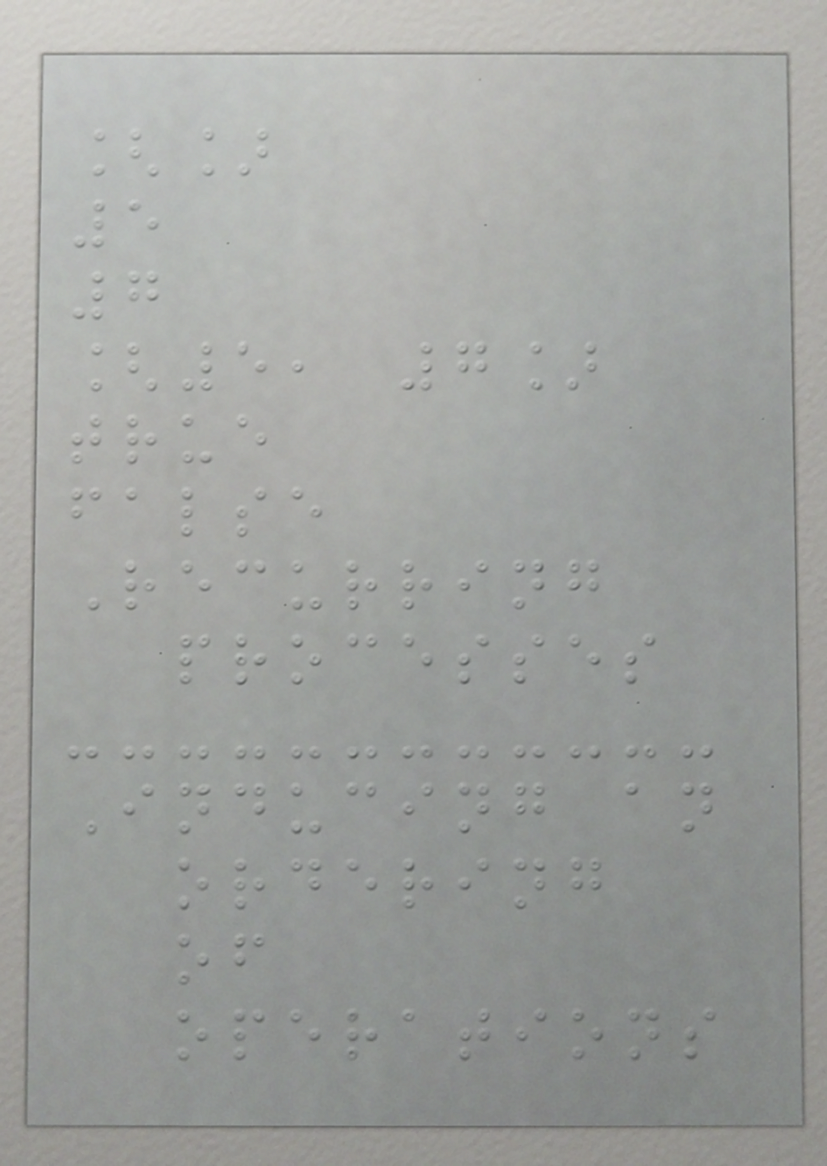[]
5
7
[5, 7]
true
false
Recurring
processes
Inducing an
ordering
of
operations
